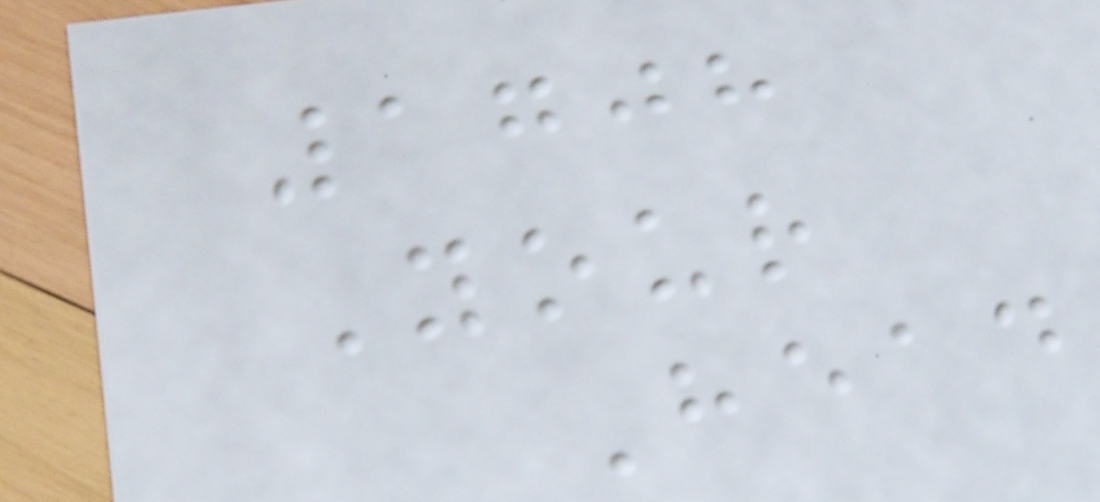1708
Your
Head
